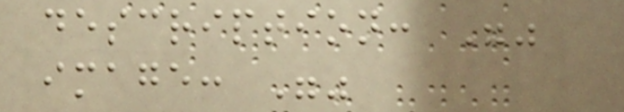description: ""
image: ""
